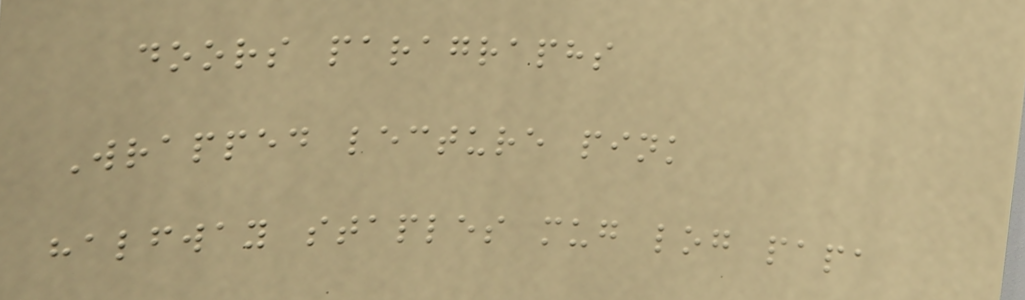doors paragraphs
Wrapped lecture pink
halfway staples mug log papa
